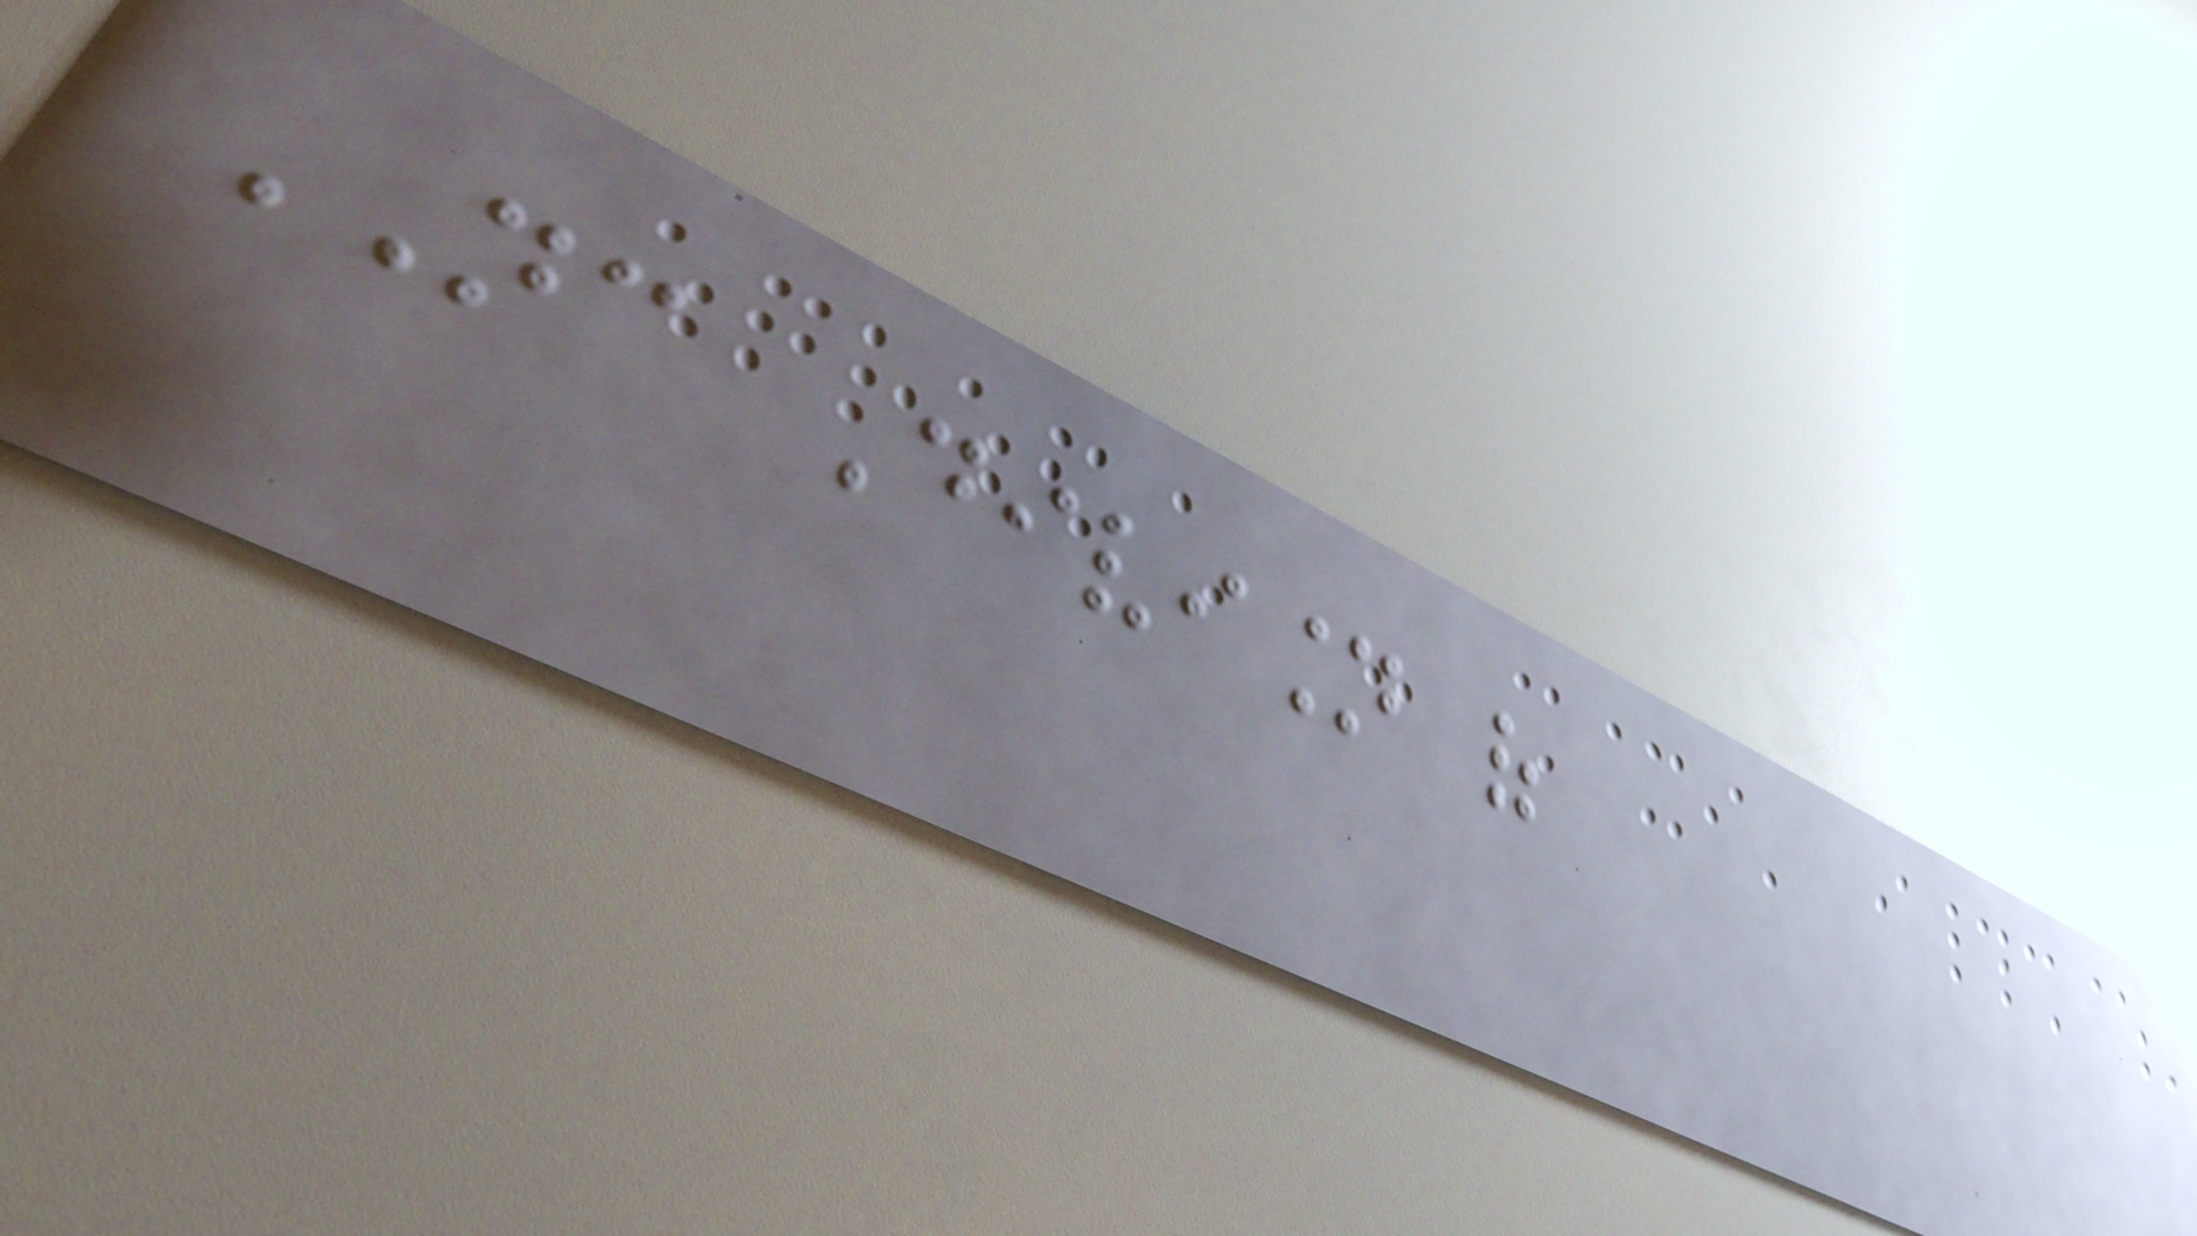NC Division of
